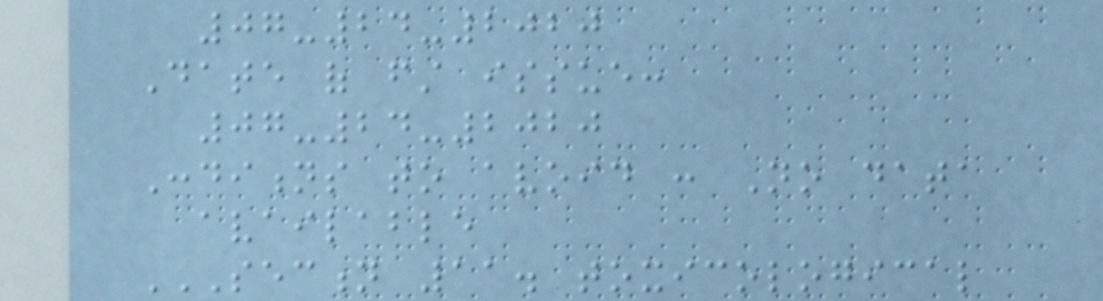07-24-2020
Date of first issue:
07-24-2020
Conditions to avoid : No data
available
SECTION 11. TOXICOLOGICAL
